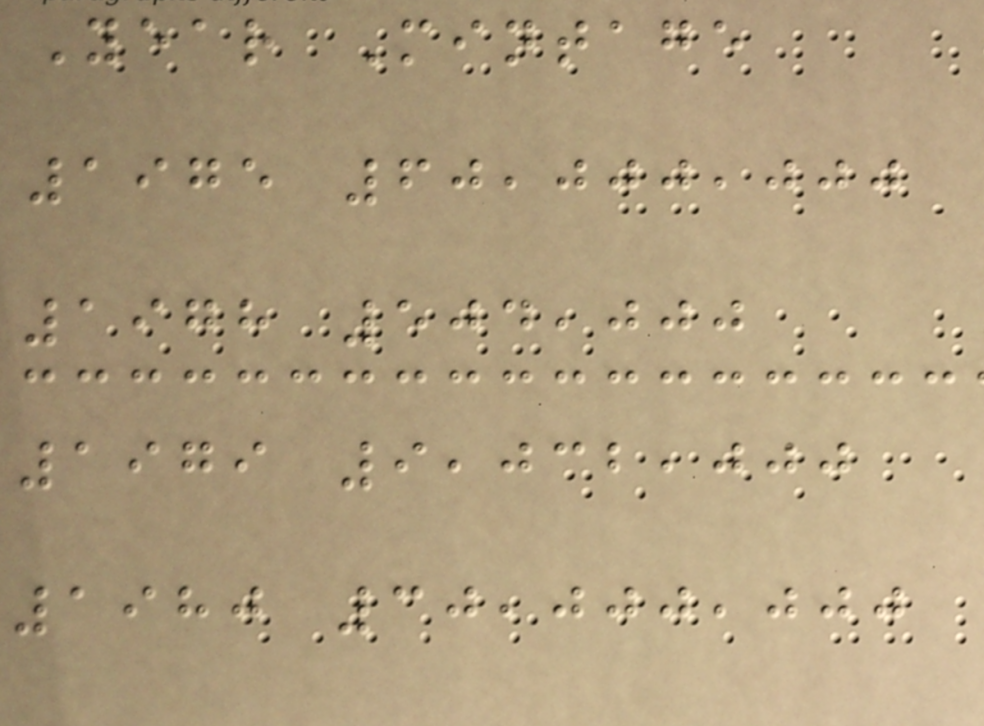Year Mintage
1975 60,000,000
1978 504,000
1979 9,032,000
1980 30,000,000
